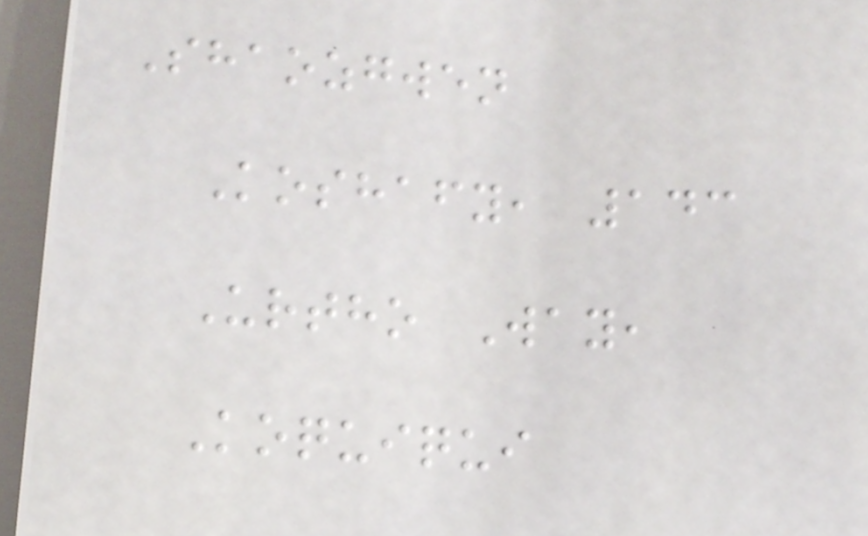Shaozgwen
Koshafy, 143
Urtho Way,
Koquiqui
